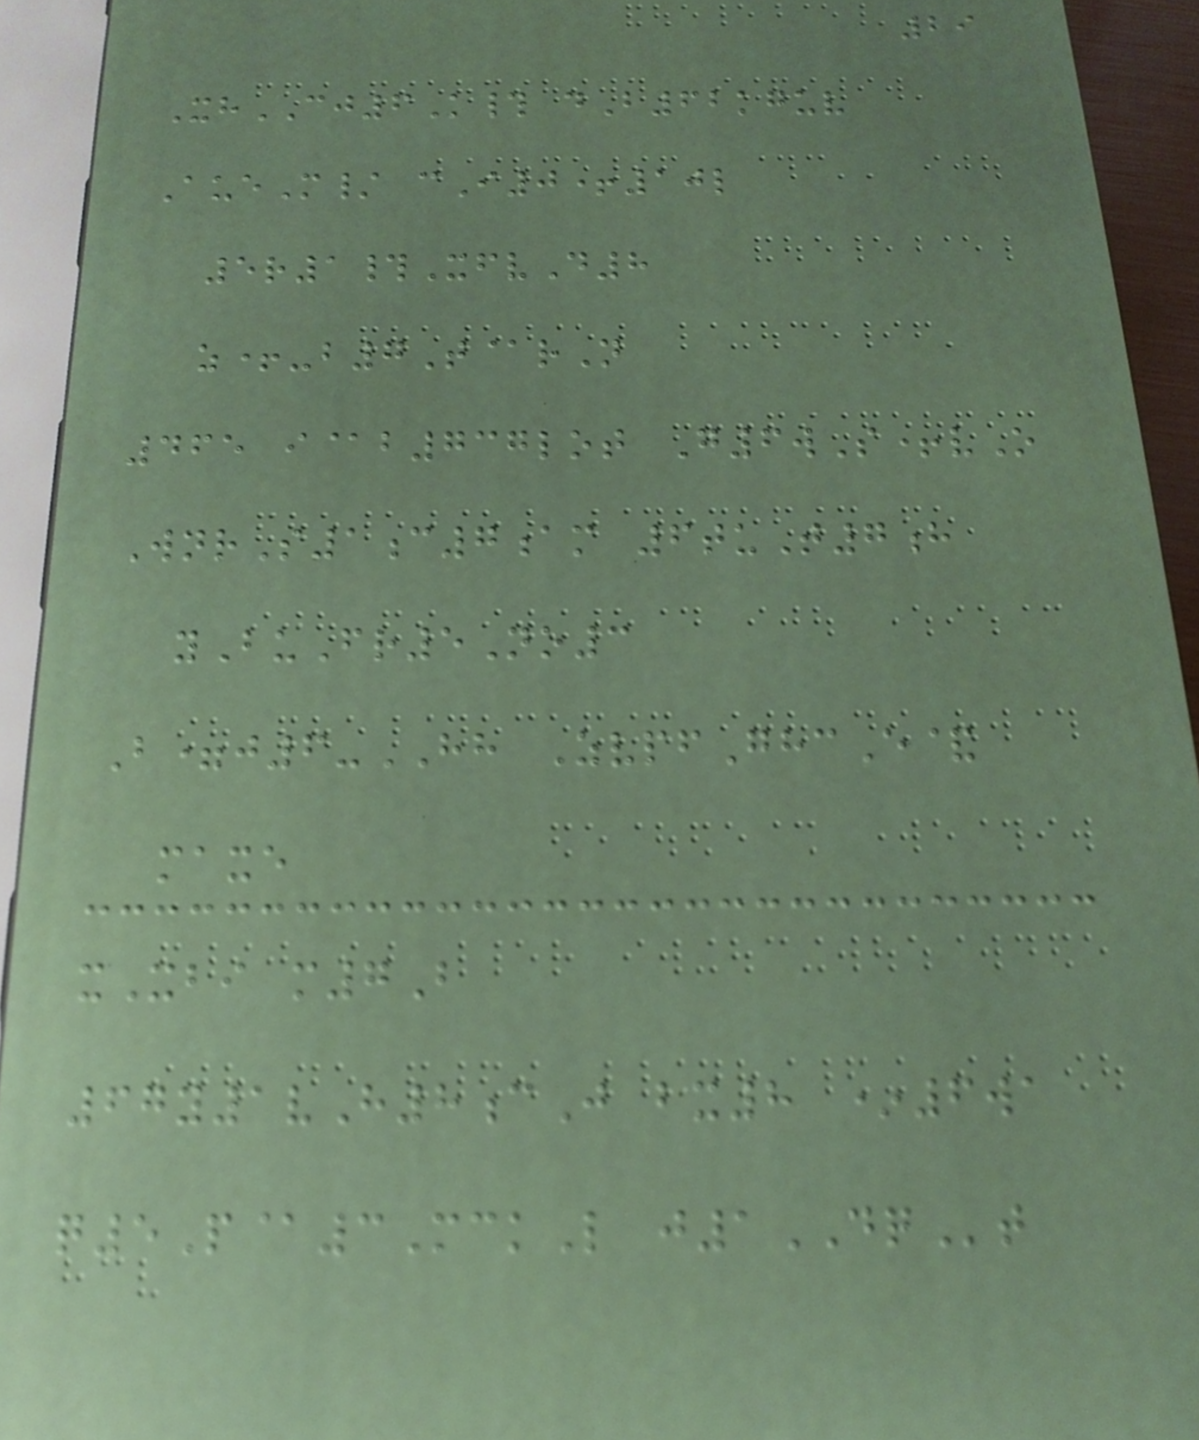29
XhCJ6K# dB62kguv
AueM/ cI0+10l
5r1#XfvD8
z+-b7T@rN
465 i@b737lot G6wS+vO
WnrS1c7am 6tuT7h
yBuFr5No3
B=j6-HH ZvpfGhcE&
maxe
xXbi m7B
67y1vH8cJ bx8 *6wa
q5P@3MckL j1DQt
